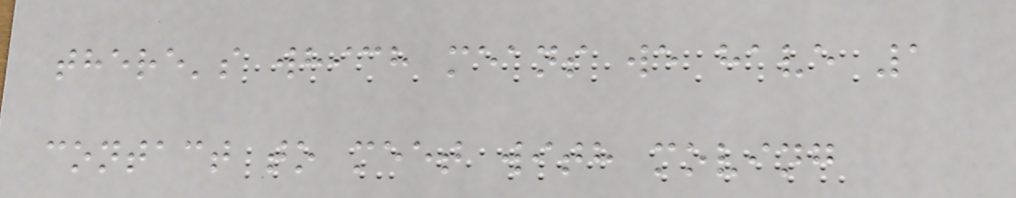there's which means we have 1
contact to meet with moving
